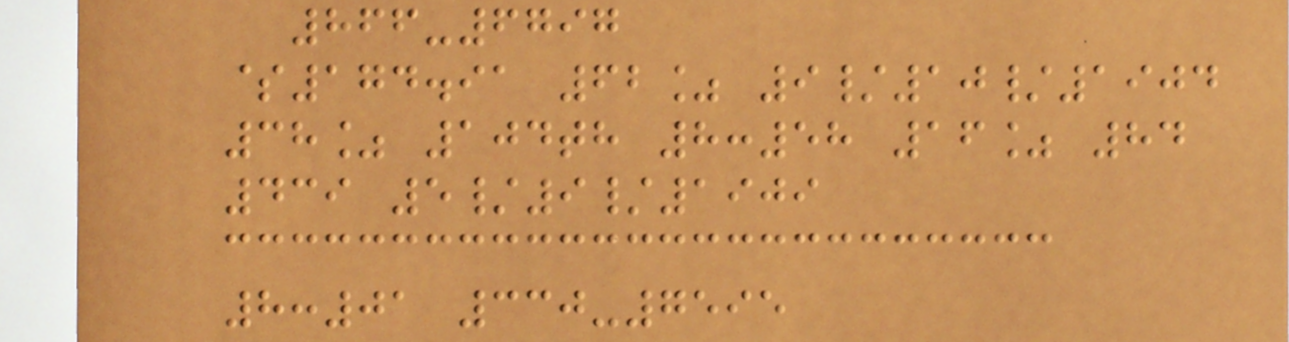866-6797
$174.91 62% 9/10/1904
38% 104th 8:58 16% 84
439 5/9/1909
8:01 330-7595
